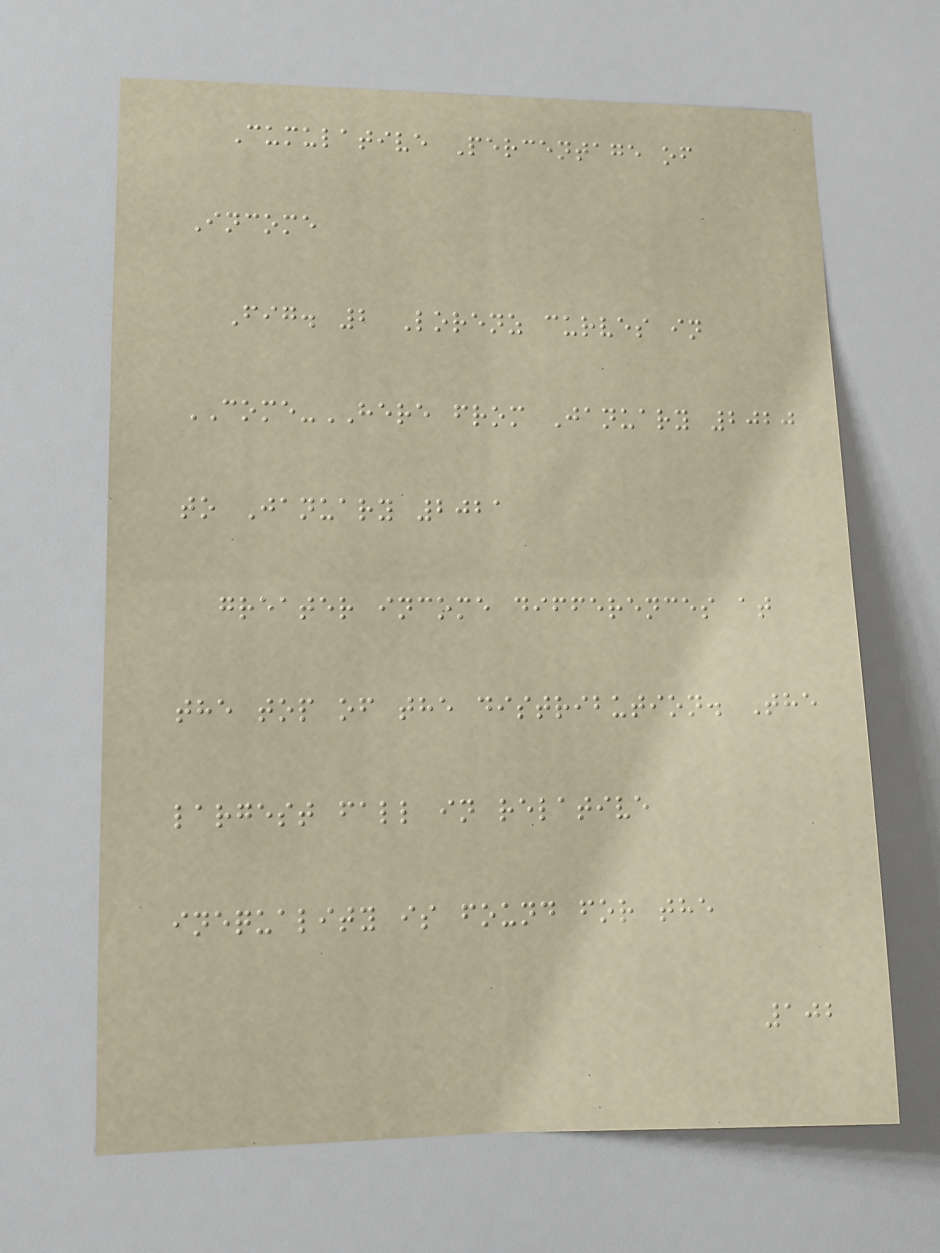Cumulative Percentage of
Income
Fig. 2 Lorenz curves in
COME-HERE from January 2020
to January 2021
greater income differences at
the top of the distribution. The
largest fall in relative
inequality is found for the
102
